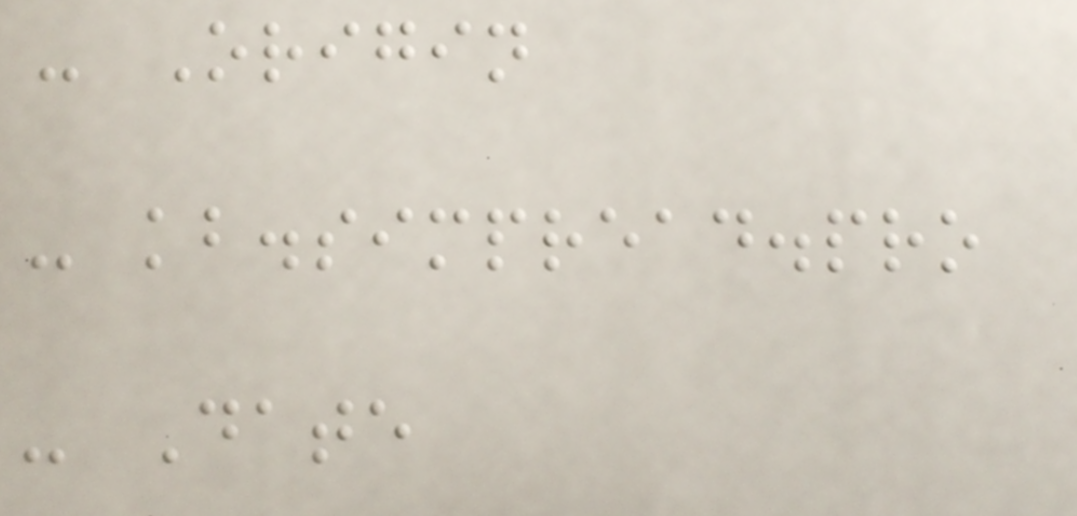- Origin
- kb.simpread.pro
- Date
